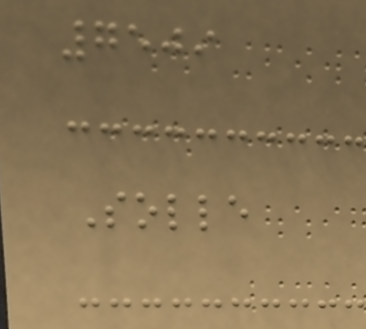7509
Solle
